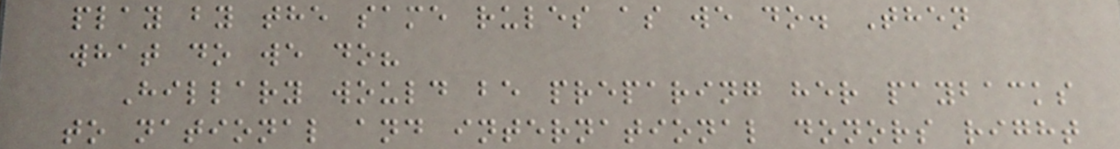play by the same rules as we do. Then
what do we do?
Hillary would be preparing her paybacks
to national and international donors right
